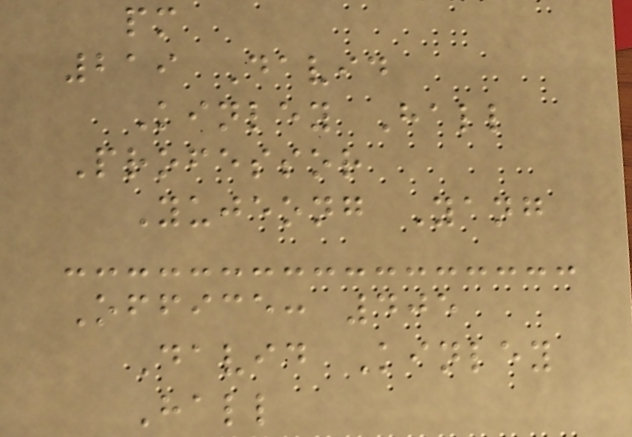pm
219 David
Kinley Hall
Professor
Yujeong Yang
Office: 405
David Kinley
Hall
